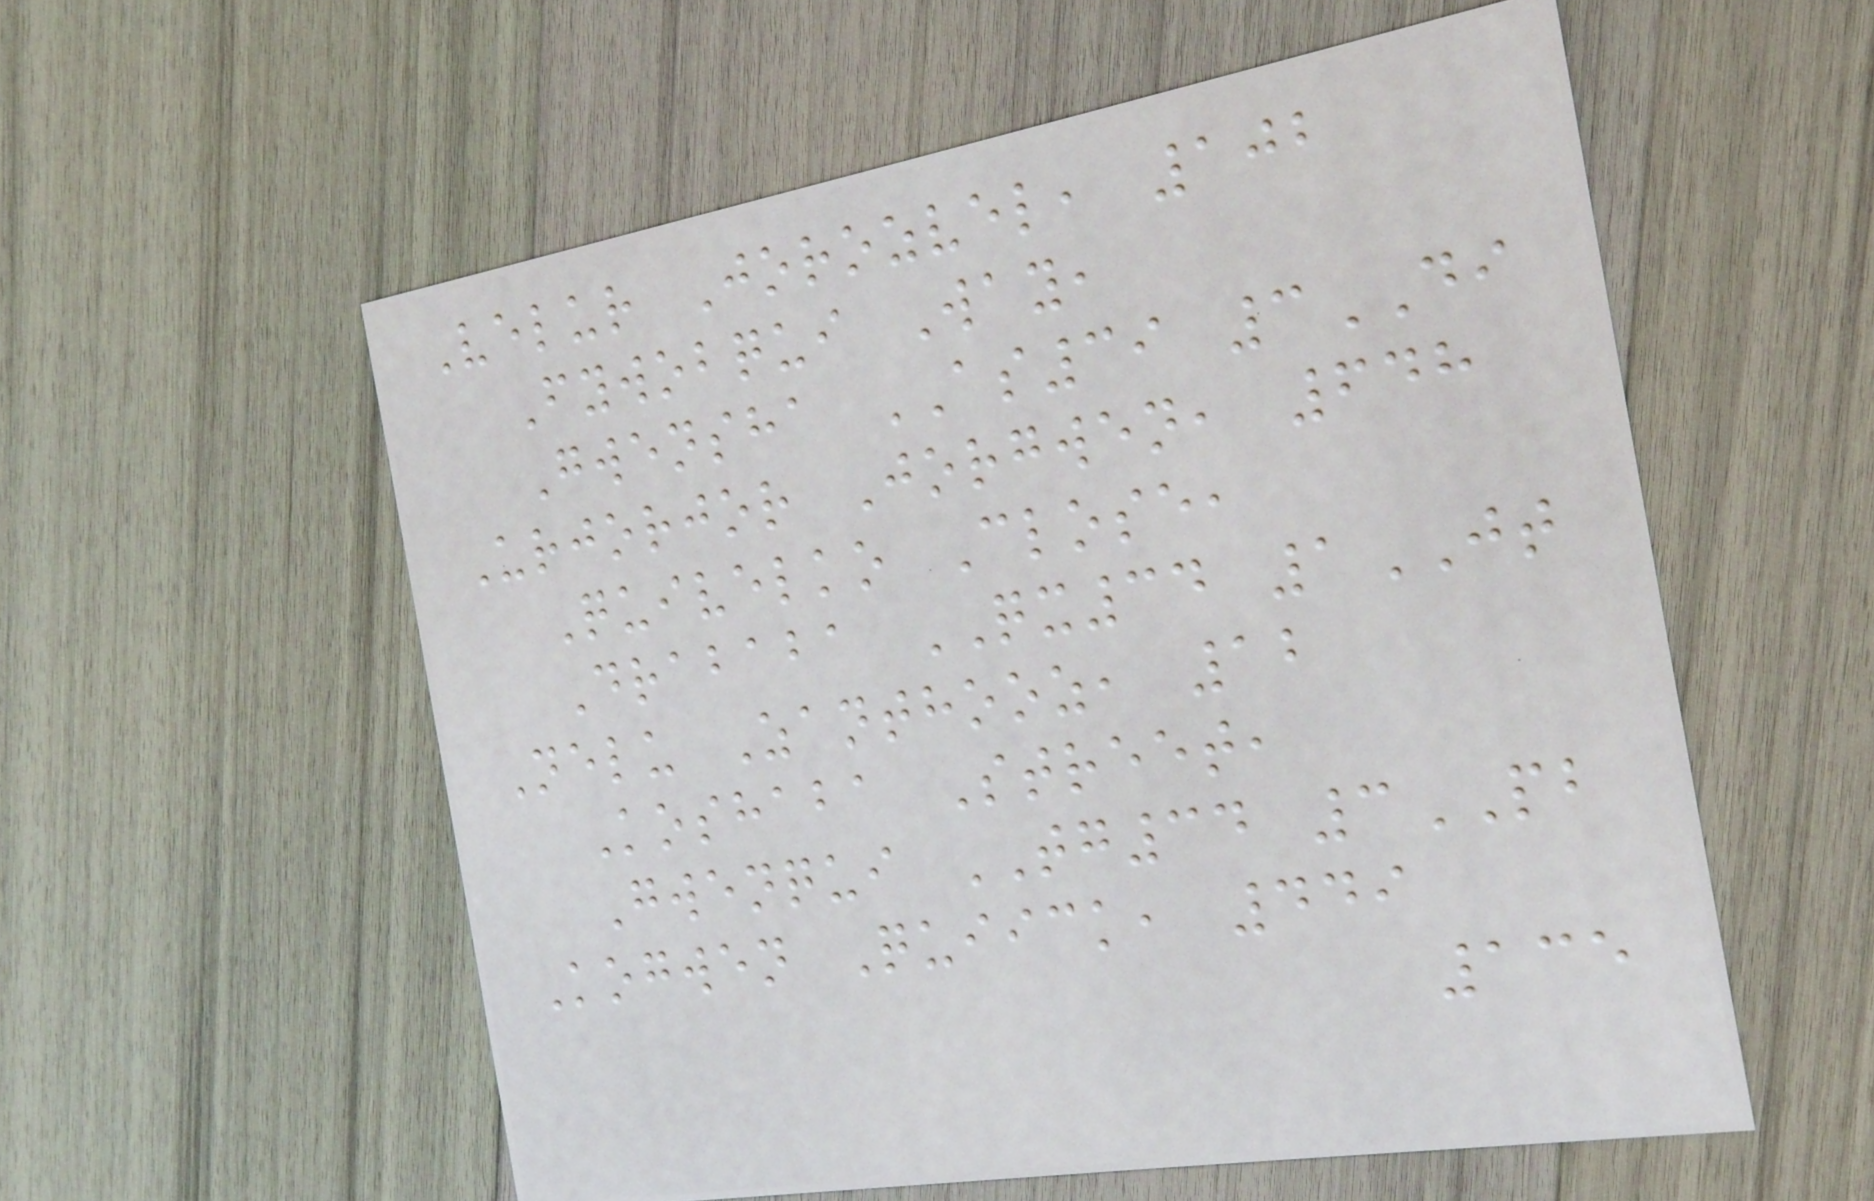Velur Jorozvel, 102
Fywobqui Way,
Gwensha AS39 3DI
Urjorjor Jorgwen, 648
Quivelko Close,
Drababa QX34 1JT
Nelu Zanthooz, 12
Koshaba Street,
Gwenqui TG34 3PB
Kogwen Quiick, 449
135
